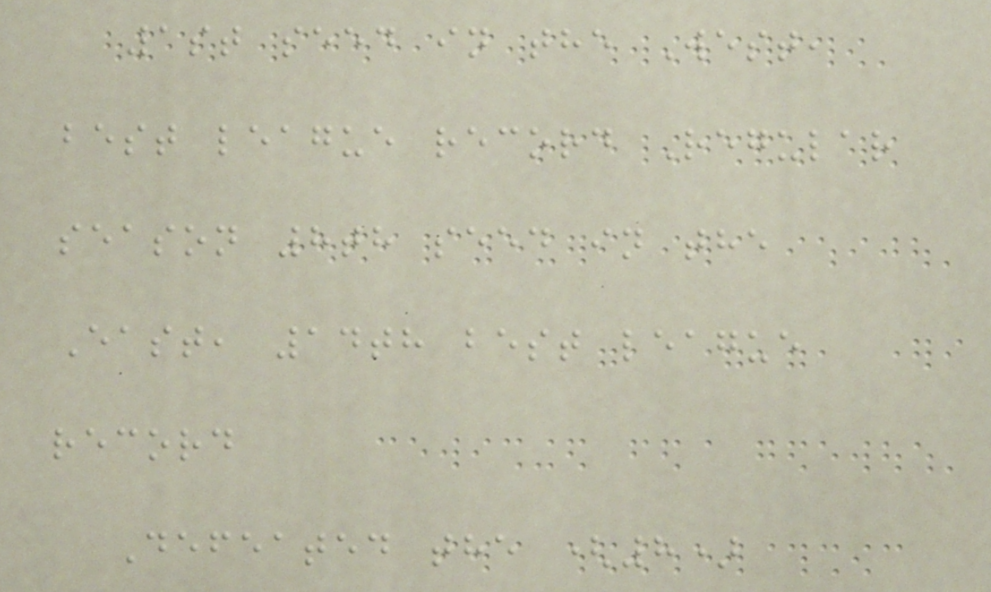1st seed in the West,
best league record Regular
season 8th seed in the
East, 14th best league
record
Defeated the (8)
